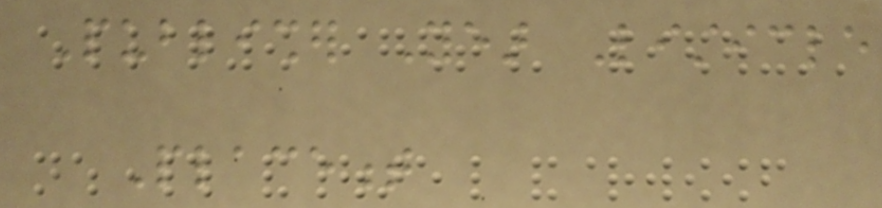Publisher Year Listicle
Placement
